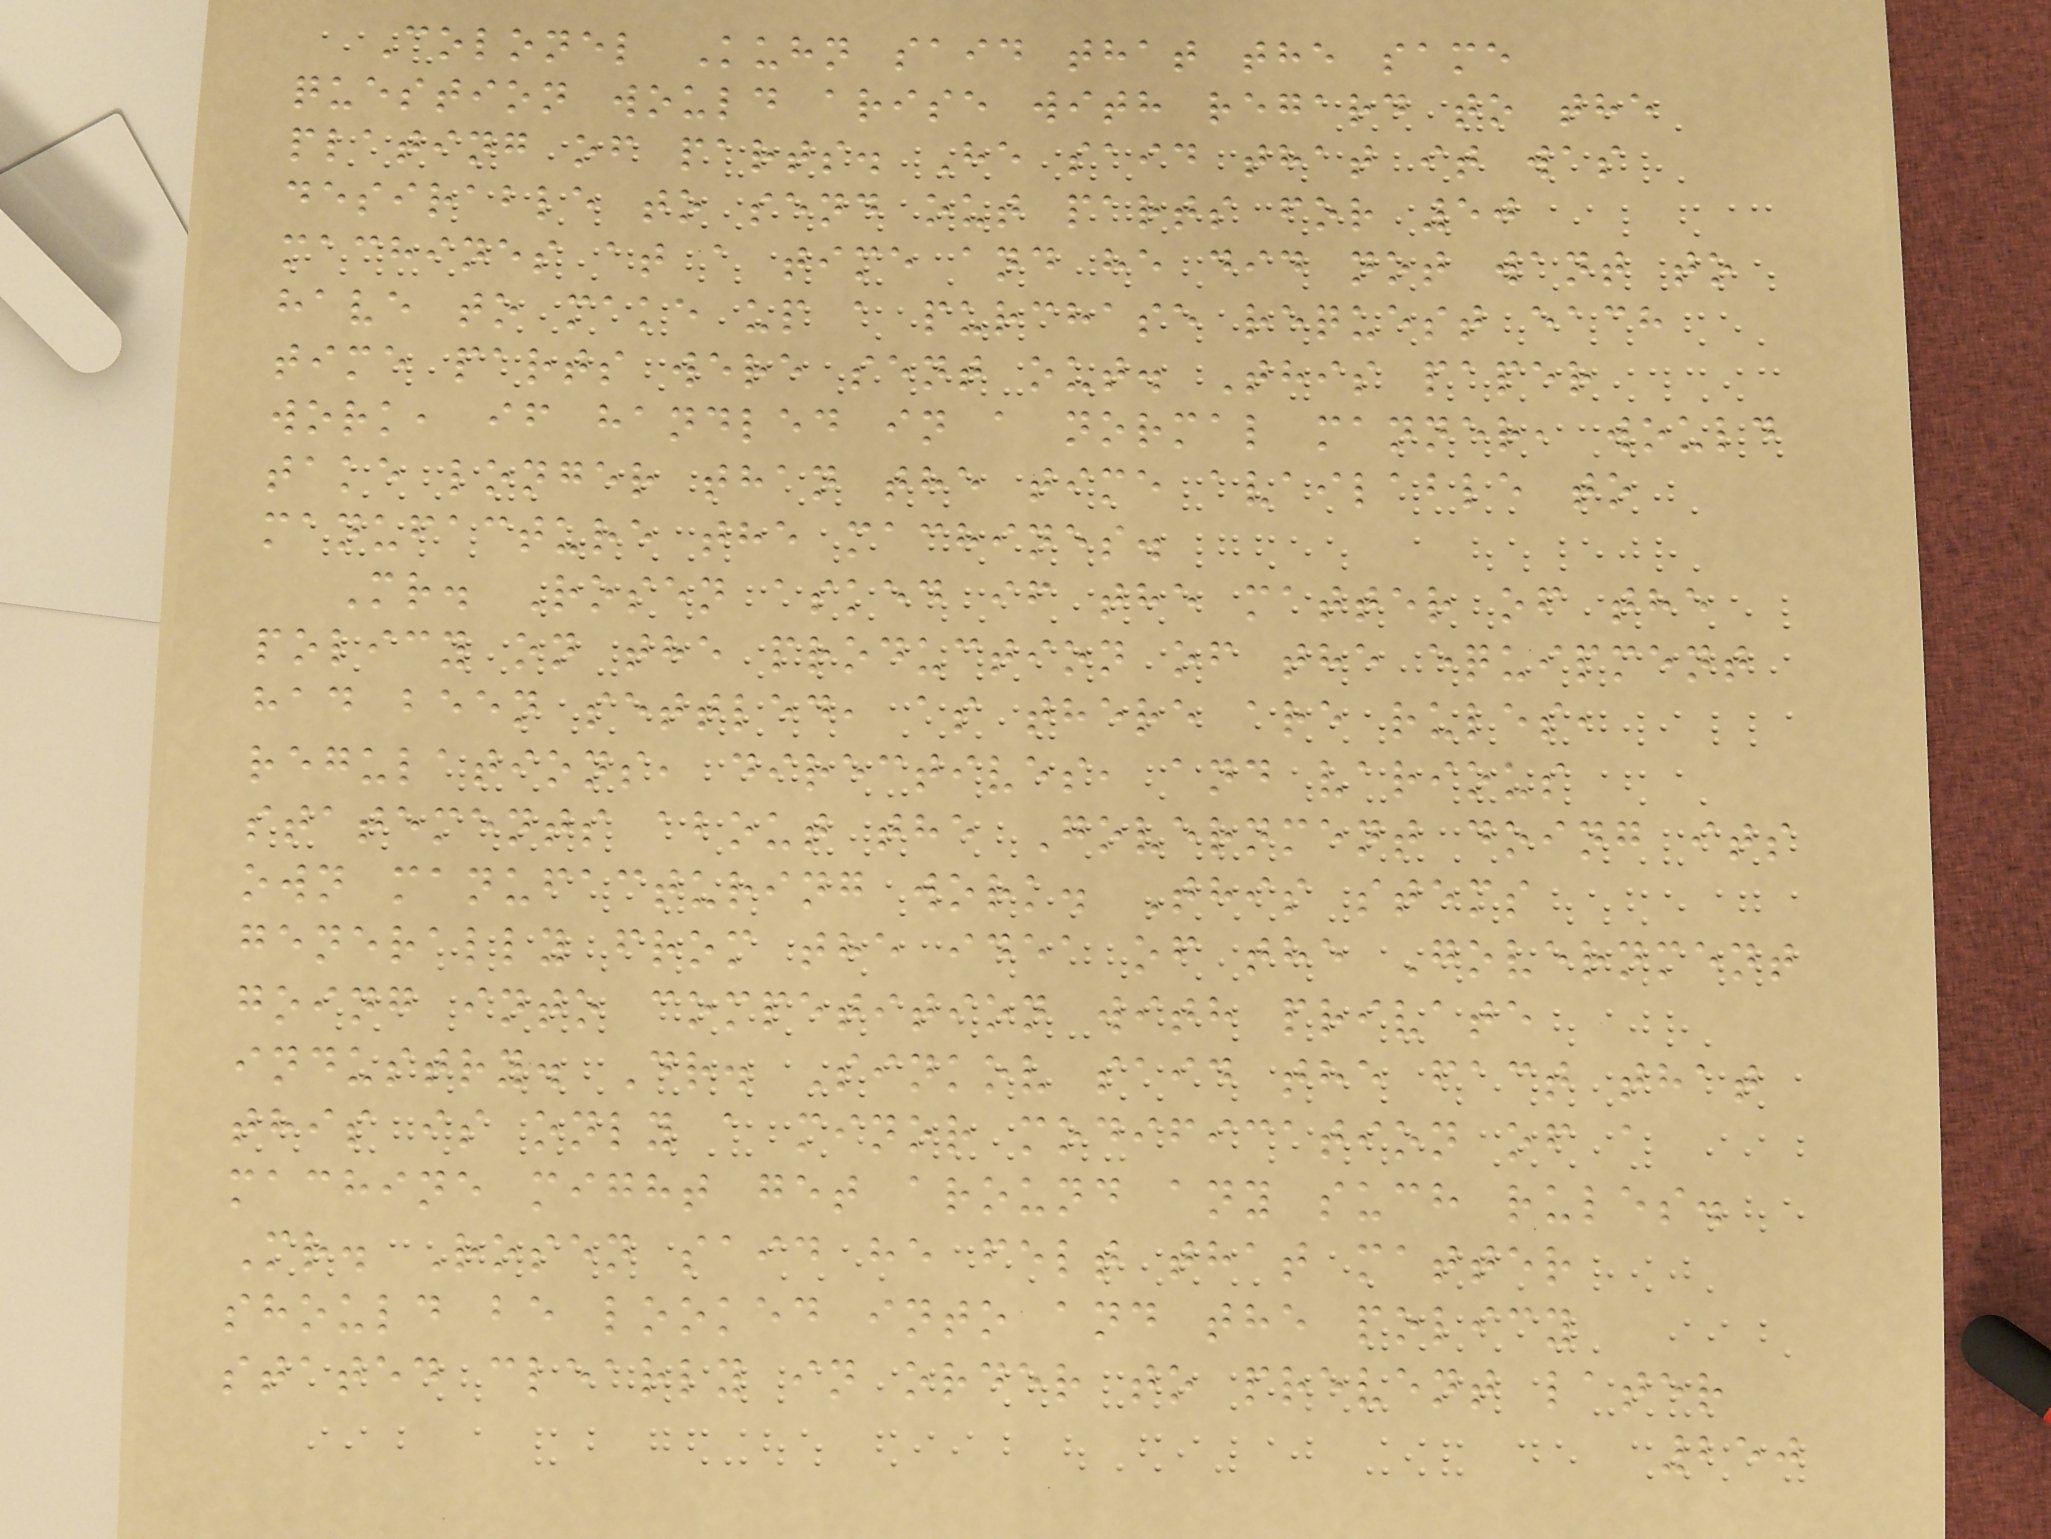Colonel Kuhn said that the same
question would arise with regard to the
plating of parts. He said that it was
desirable to send out parts for 50
machines at a time and he did not want to
have to make up a purchase request each
time parts were sent out. This paper
work, if handled in a normal manner, would
take longer than the time available to
manufacture the machines.
Mr. Rosen asked if the matter of the
policy on the production of the equipment
had been settled, as there are rules,
regulations, directives, and various
statements about the Government doing its
own manufacturing work. This stems
generally from the idea of the Government
going into competition with private
industry. Dr. Sinkov said the fact that
this is only a minor modification of a
machine might get around any such rules.
Mr. Rosen said he felt that matter
should be looked into and the policy
stated clearly in order to prevent later
250
